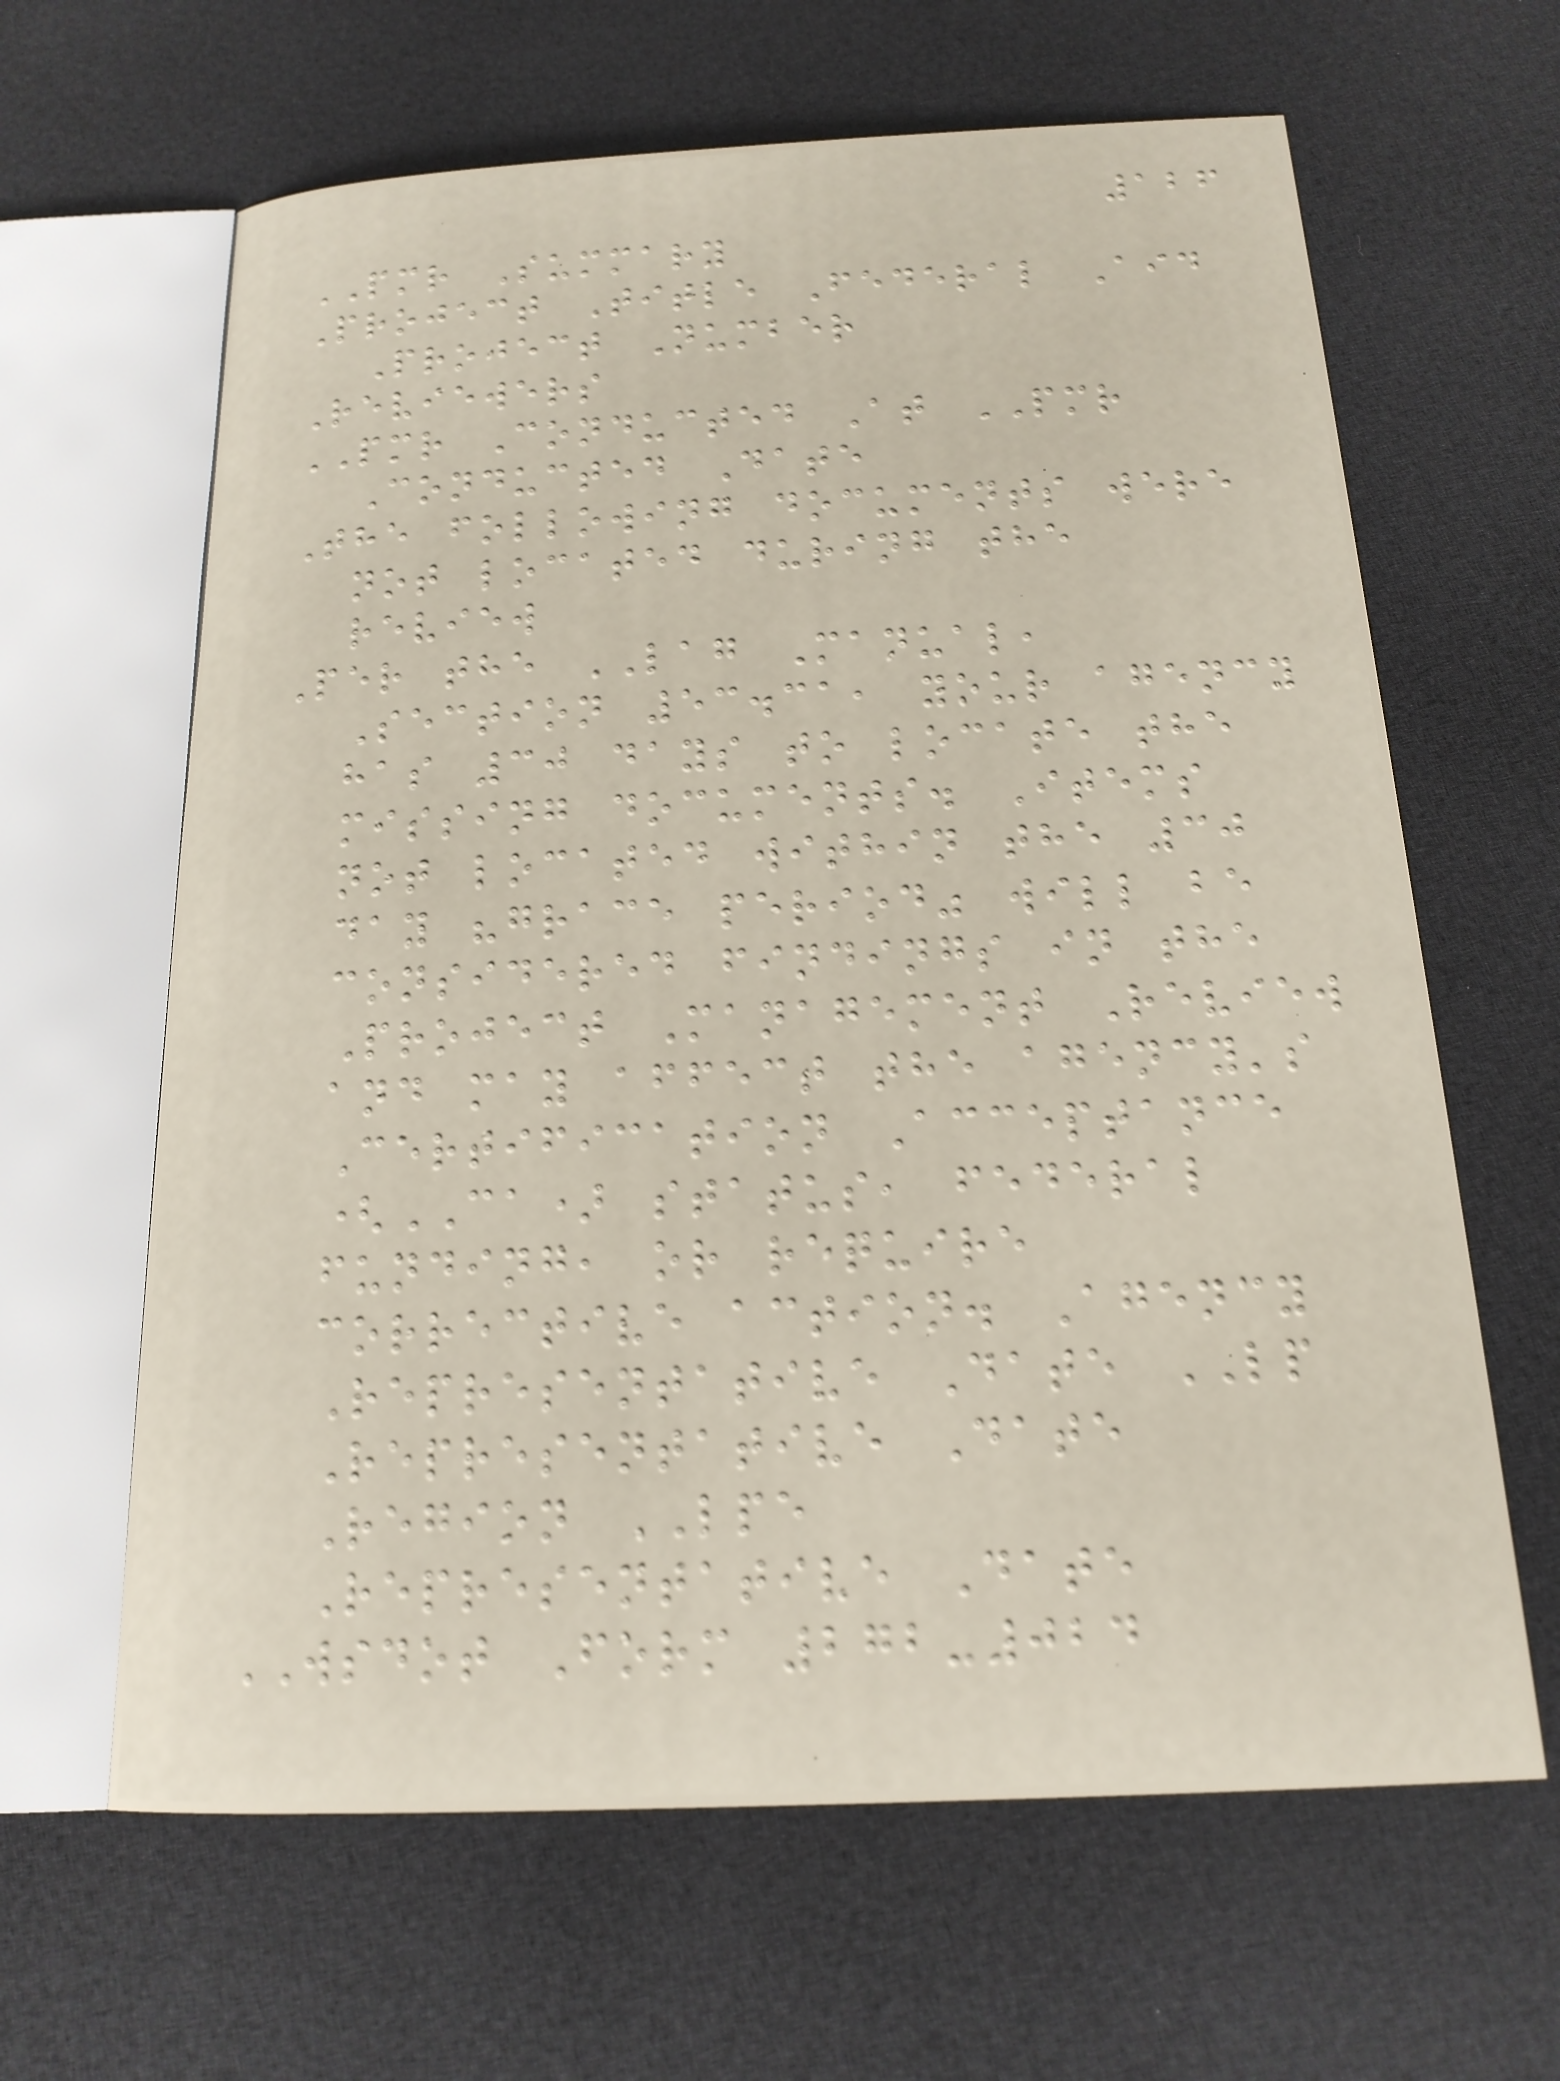126
PMR Summary
Project Title Federal Aid
Project Number
Reviewers
PMR Conducted At PMR
Conducted Date
The following documents were
not located during the
review
Per the LAG Manual,
Section 53.31, your agency
has 30 days to locate the
missing documents. Items
not located within the 30
day "grace period" will be
considered findings in the
Project Management Review
and may affect the agency's
Certification Acceptance
(CA) status, federal
funding, or require
corrective action. Agency
Representative Date LP
Representative Date
Region LPE
Representative Date
WSDOT Form 272-024
